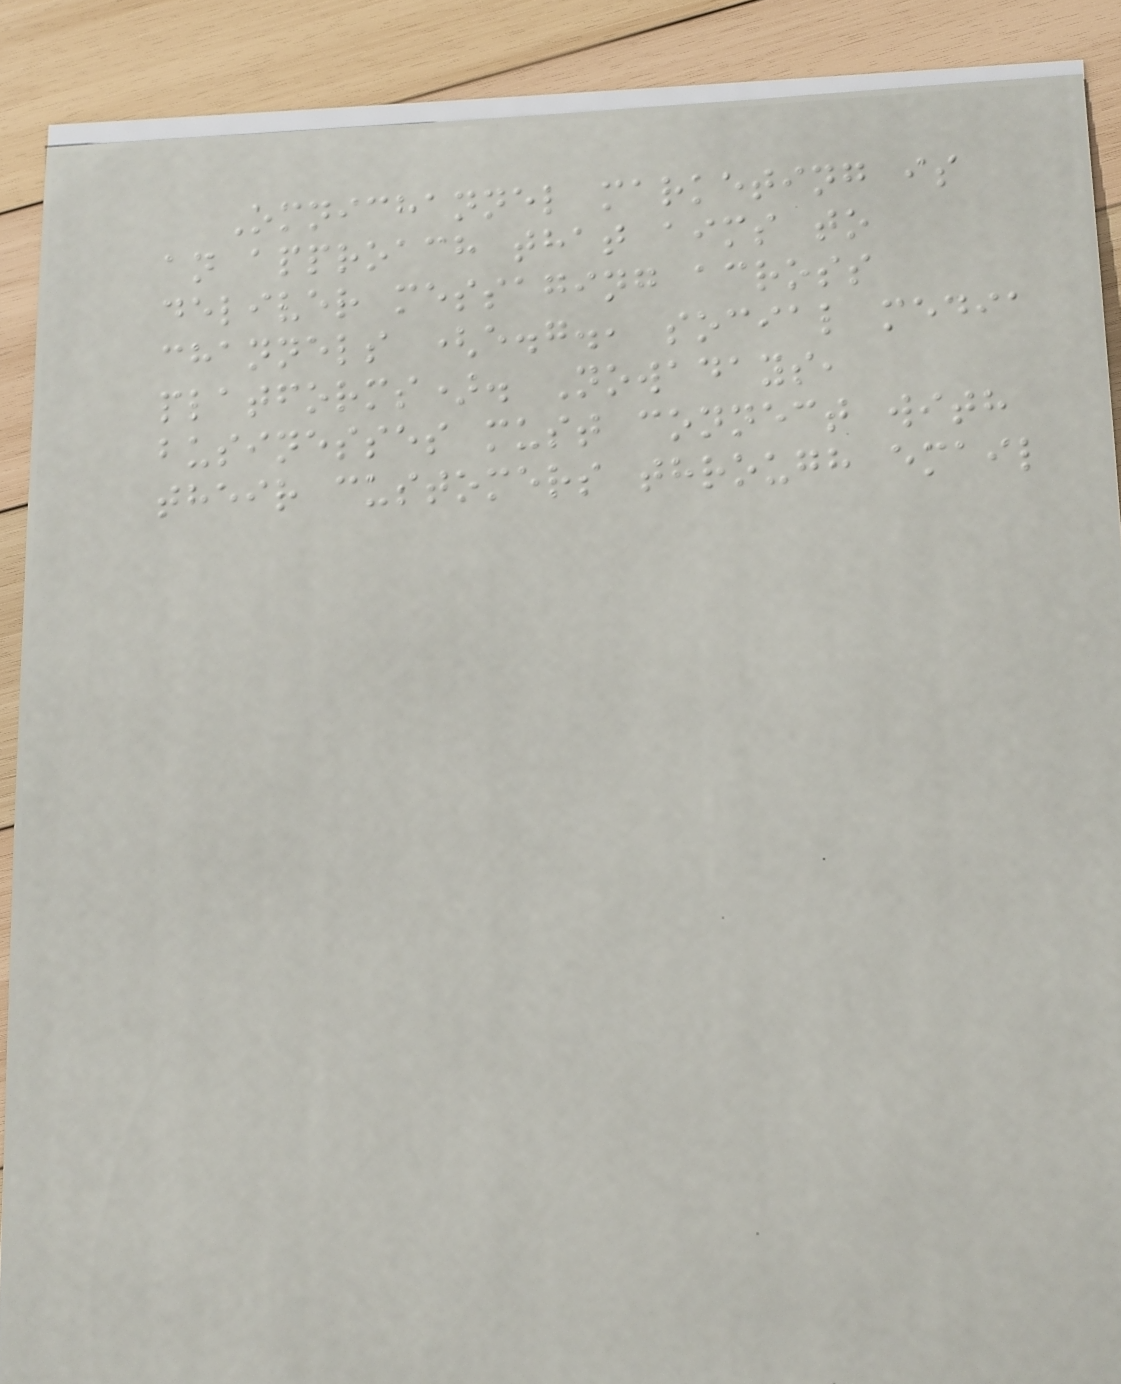Omnichannel marketing is
an approach that aims to
deliver messaging across
channels (e.g., social media
platforms). Nowadays,
businesses must connect with
their customers through email
